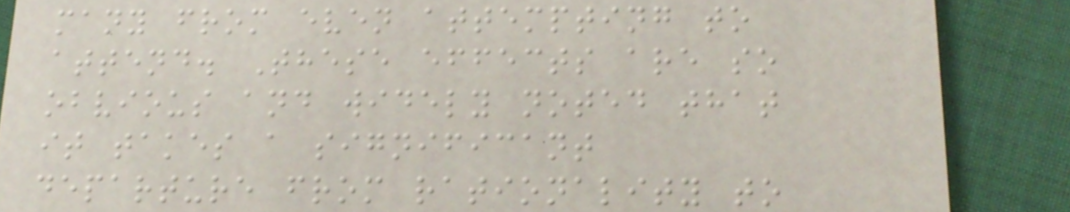many from even attempting to
attend. These effects are so
obvious and widely noted that
it takes a significant
departure from rationality to
